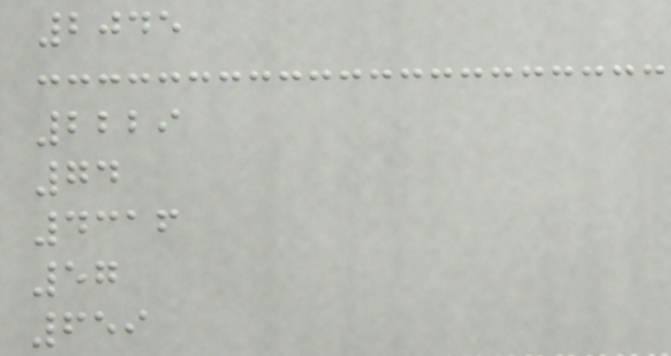2045
2229
74
4316
57
659
